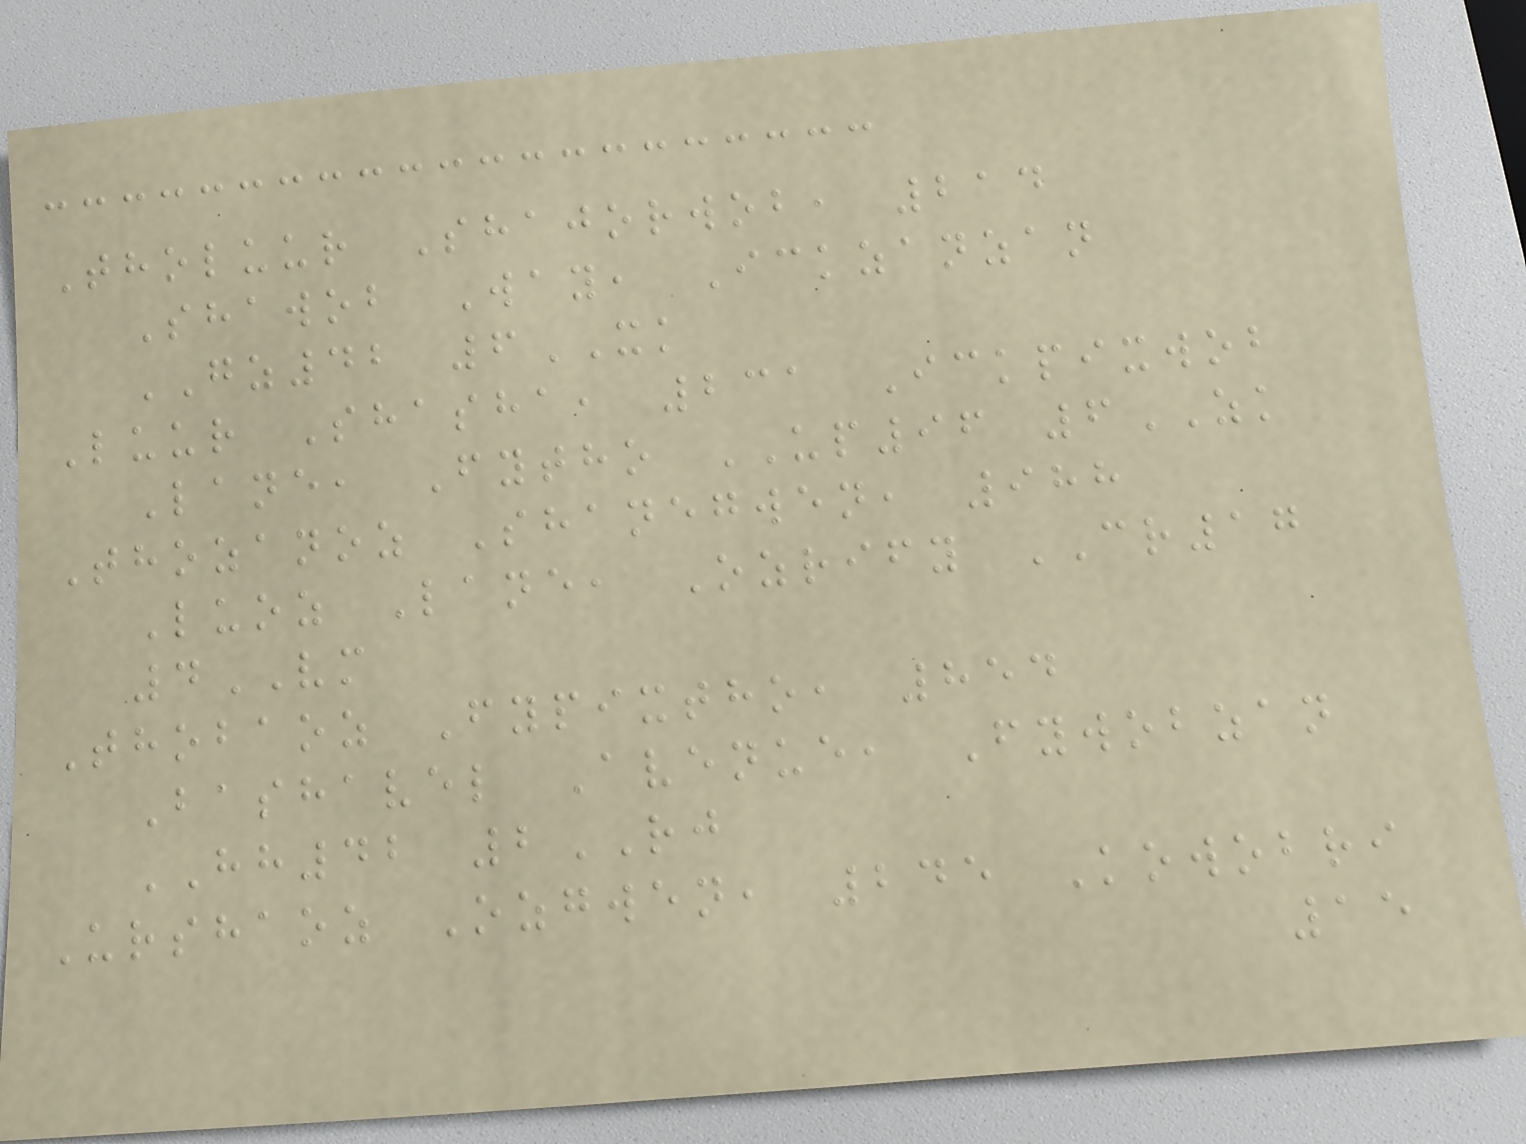Tholuur Shajorwob, 214
Shawob Way, Ickzanzan
GZ42 6XK
Luur Shasha, 231 Ickpixwob
Lane, Fytho UP96 6ZK
Thozanoz Shanegwen, 988
Luoz Lane, Ozrify CR17
4VM
Thobaoz Fypixtho, 854
Bashavel Avenue, Fywobzan
HH42 2RJ
Urshaoz Ozgwen, 245 Kowobri
15
